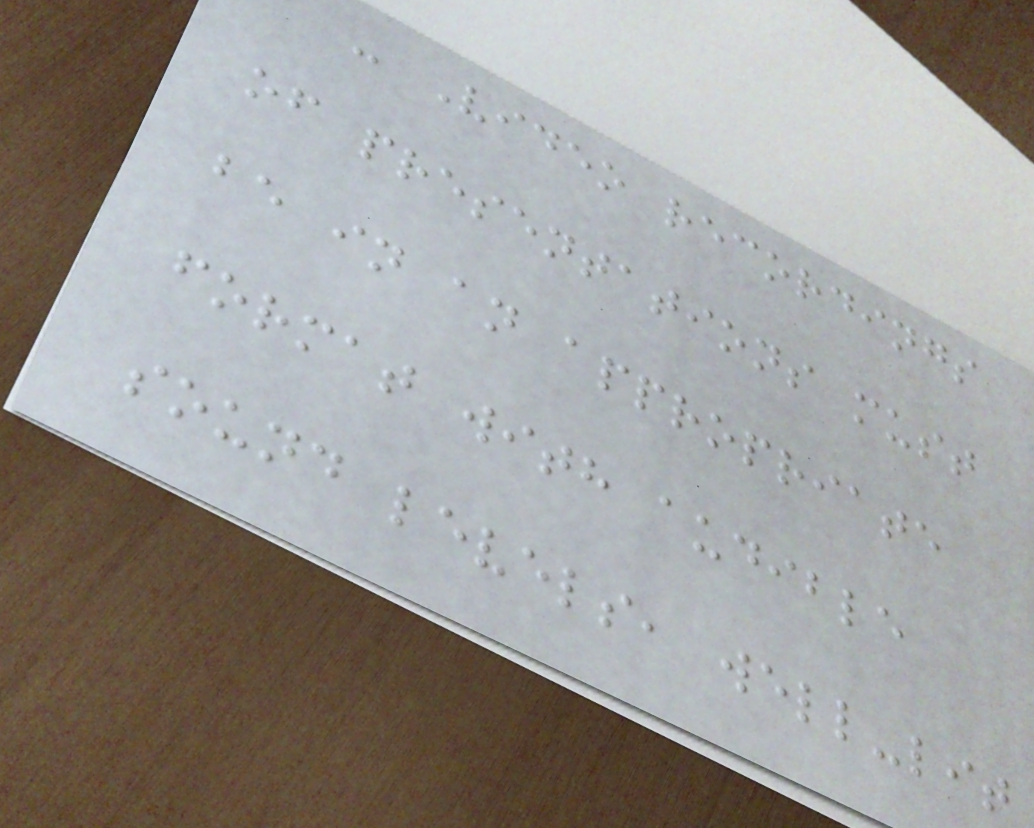- Video recordings
of presentations must
be in an appropriate
format with audible
sound levels, well-lit
